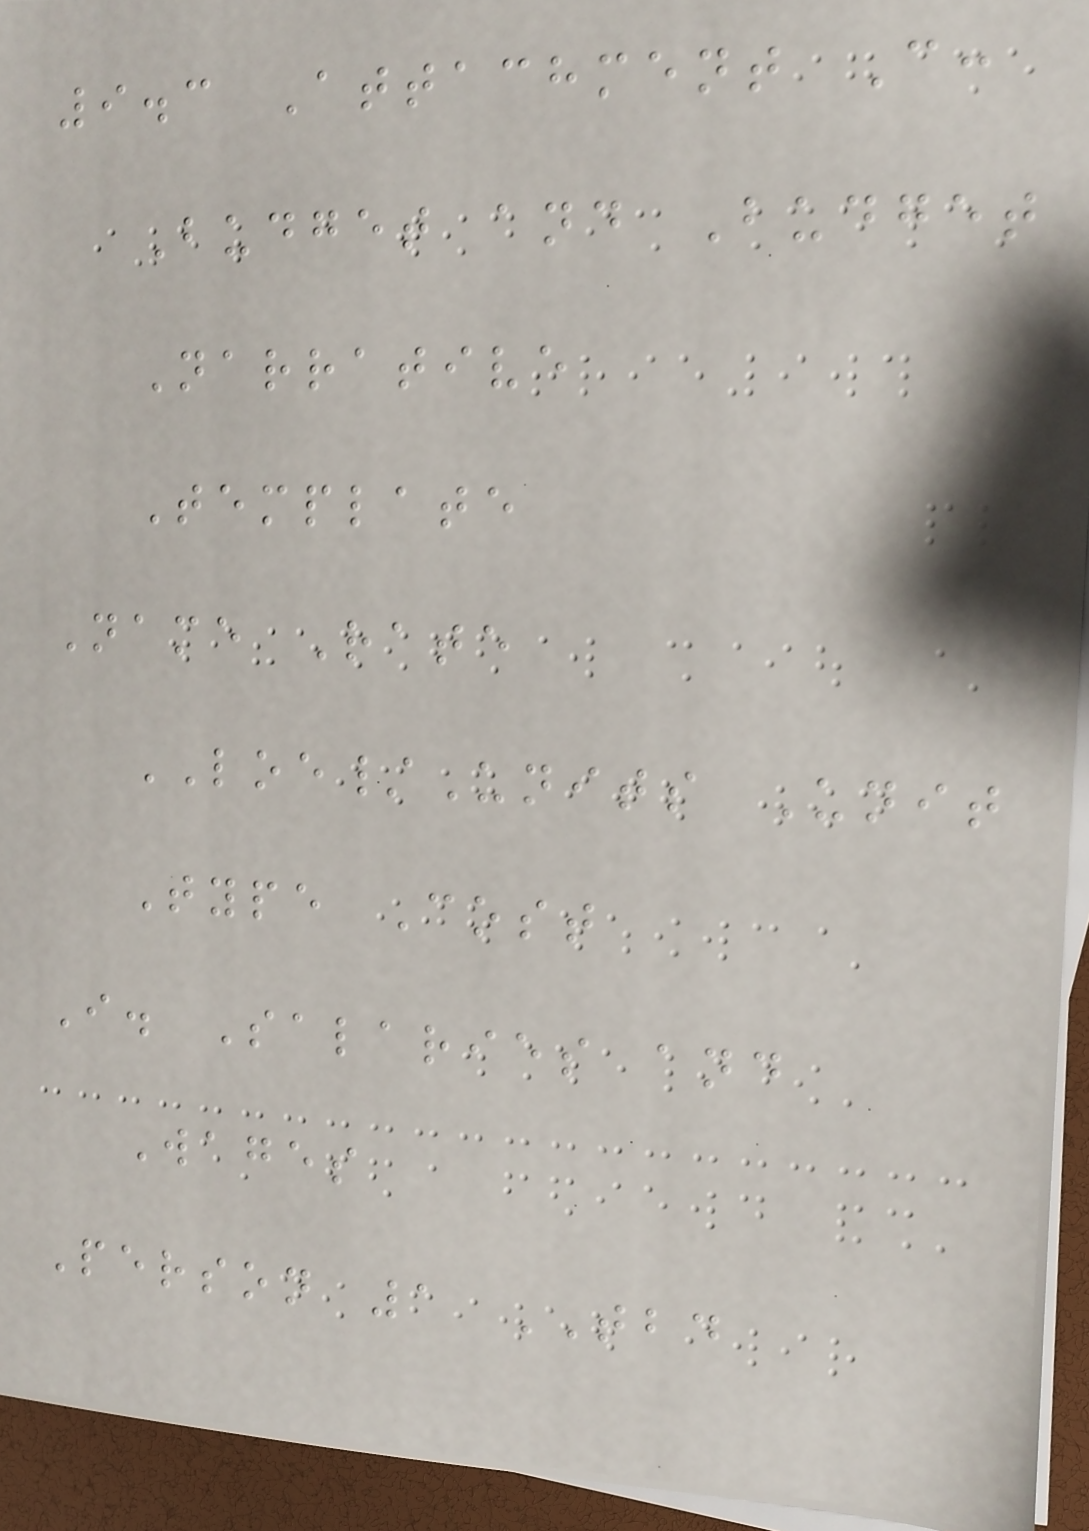9.3 Attachment C:
Budget and Budget
Narrative
Template
Name Rate
LOE/Units Unit
Type Cost
I. Salaries and
Wages
Person 1 TBD
